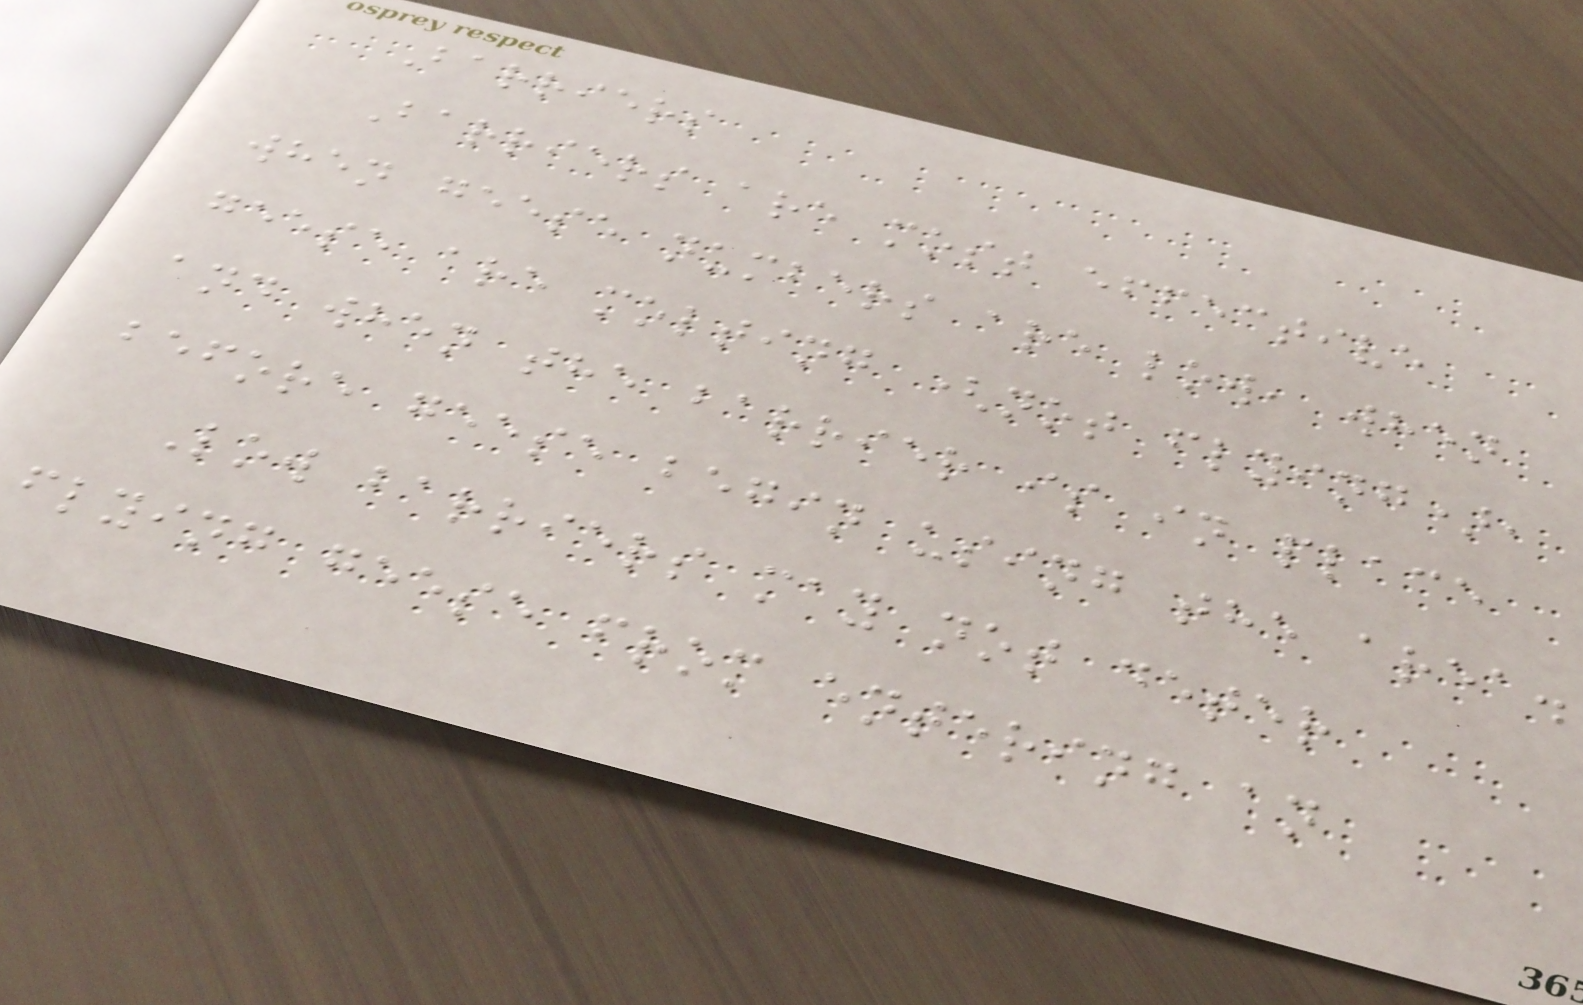Barriers
Barriers are most effective
when geese numbers are low, when
geese are molting (not flying),
and when the barrier is in place
before geese begin using the area.
Low barriers may not deter
flying geese from entering an
